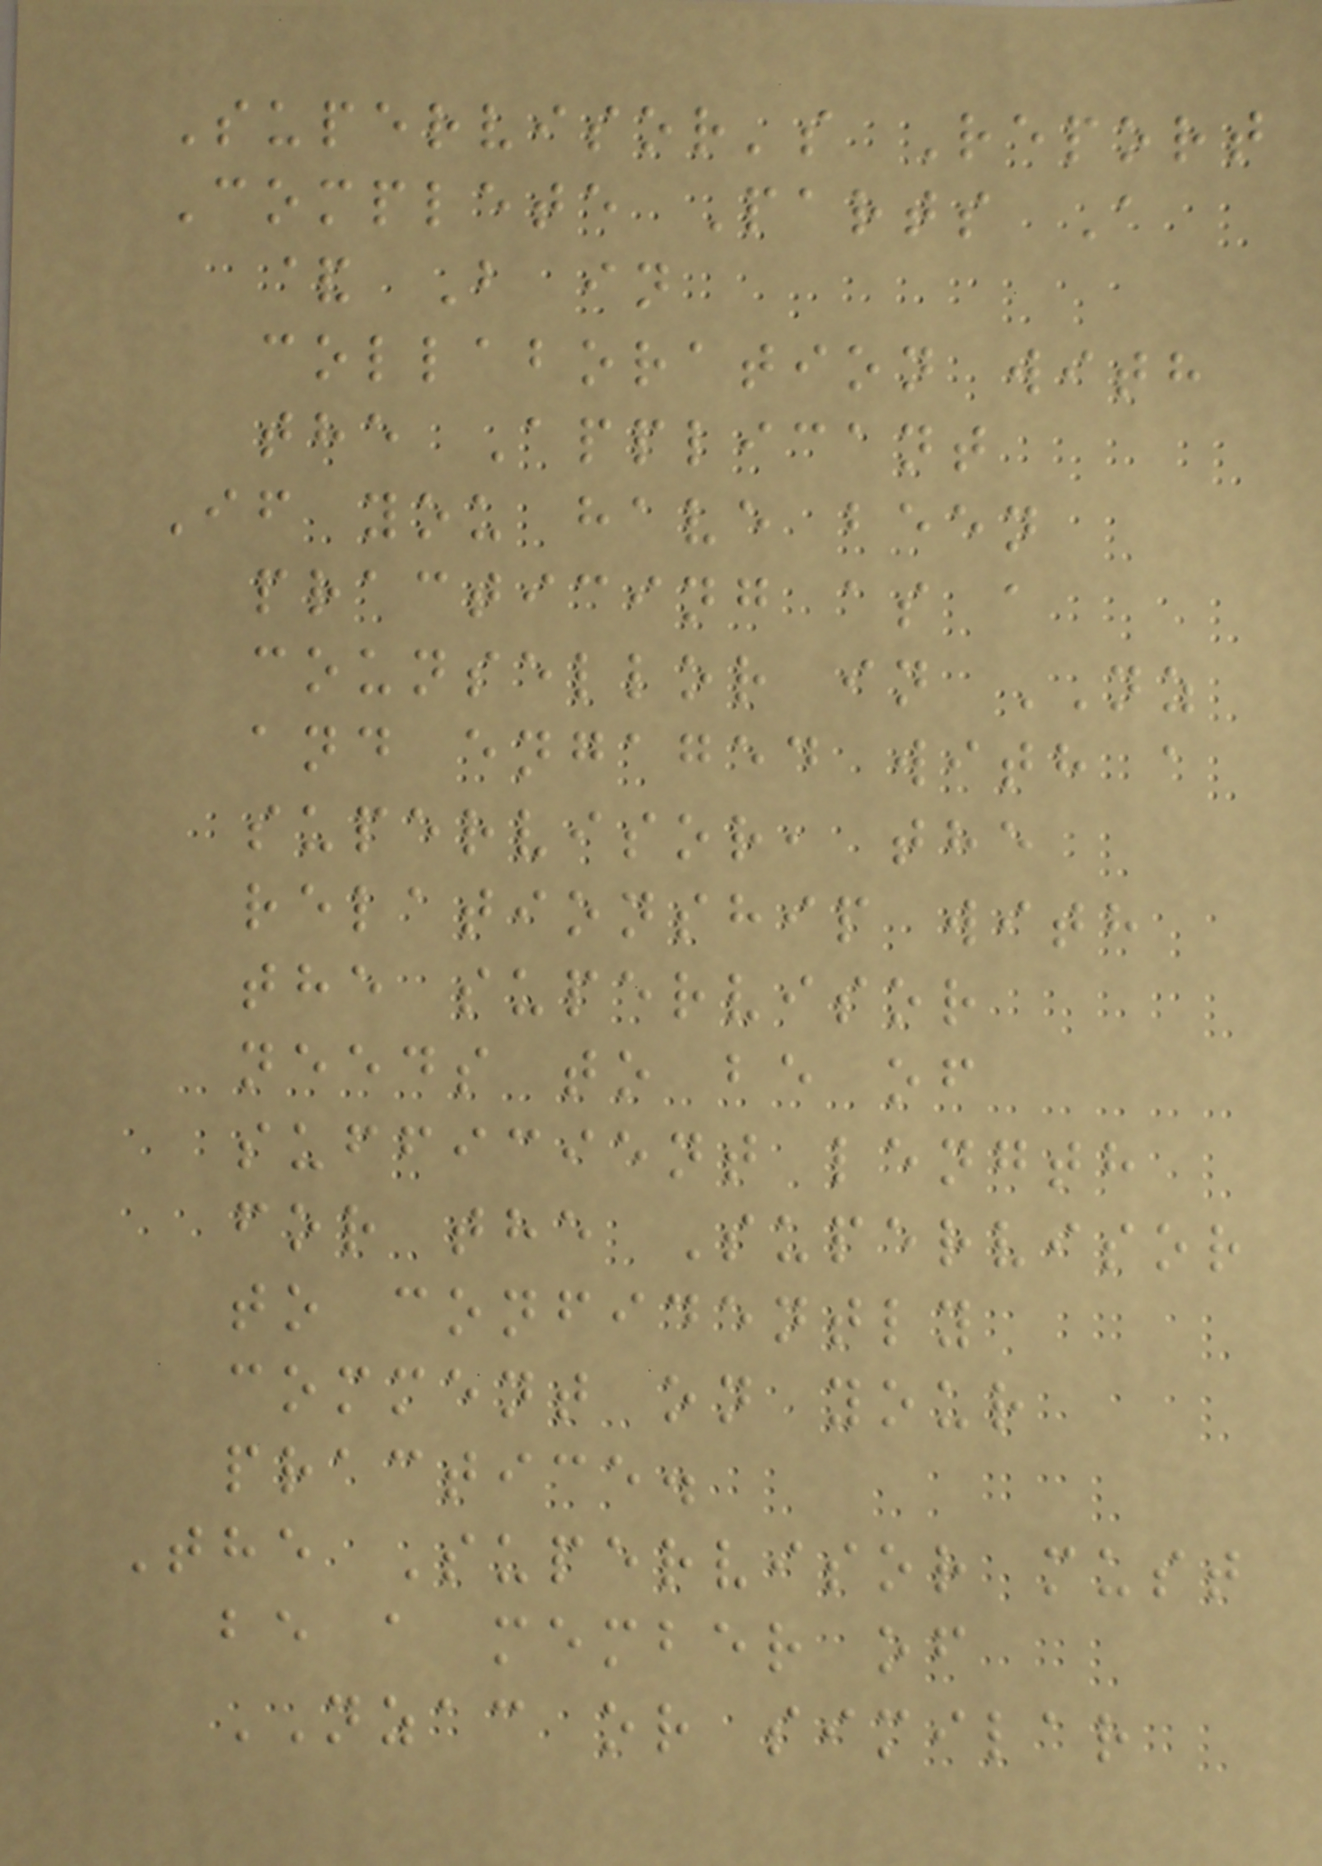Supervisor's Report
Complete Parts A
& B in
collaboration with
the Applicant
If you have been
practicing as a
counsellor in NZ
and engaged with a
supervisor, the
relationship with
the supervisor
needs to be of
sufficient length
for the Supervisor
to confidently
comment on your
practice.
The Supervisor must
be a member of
NZAC or similar
